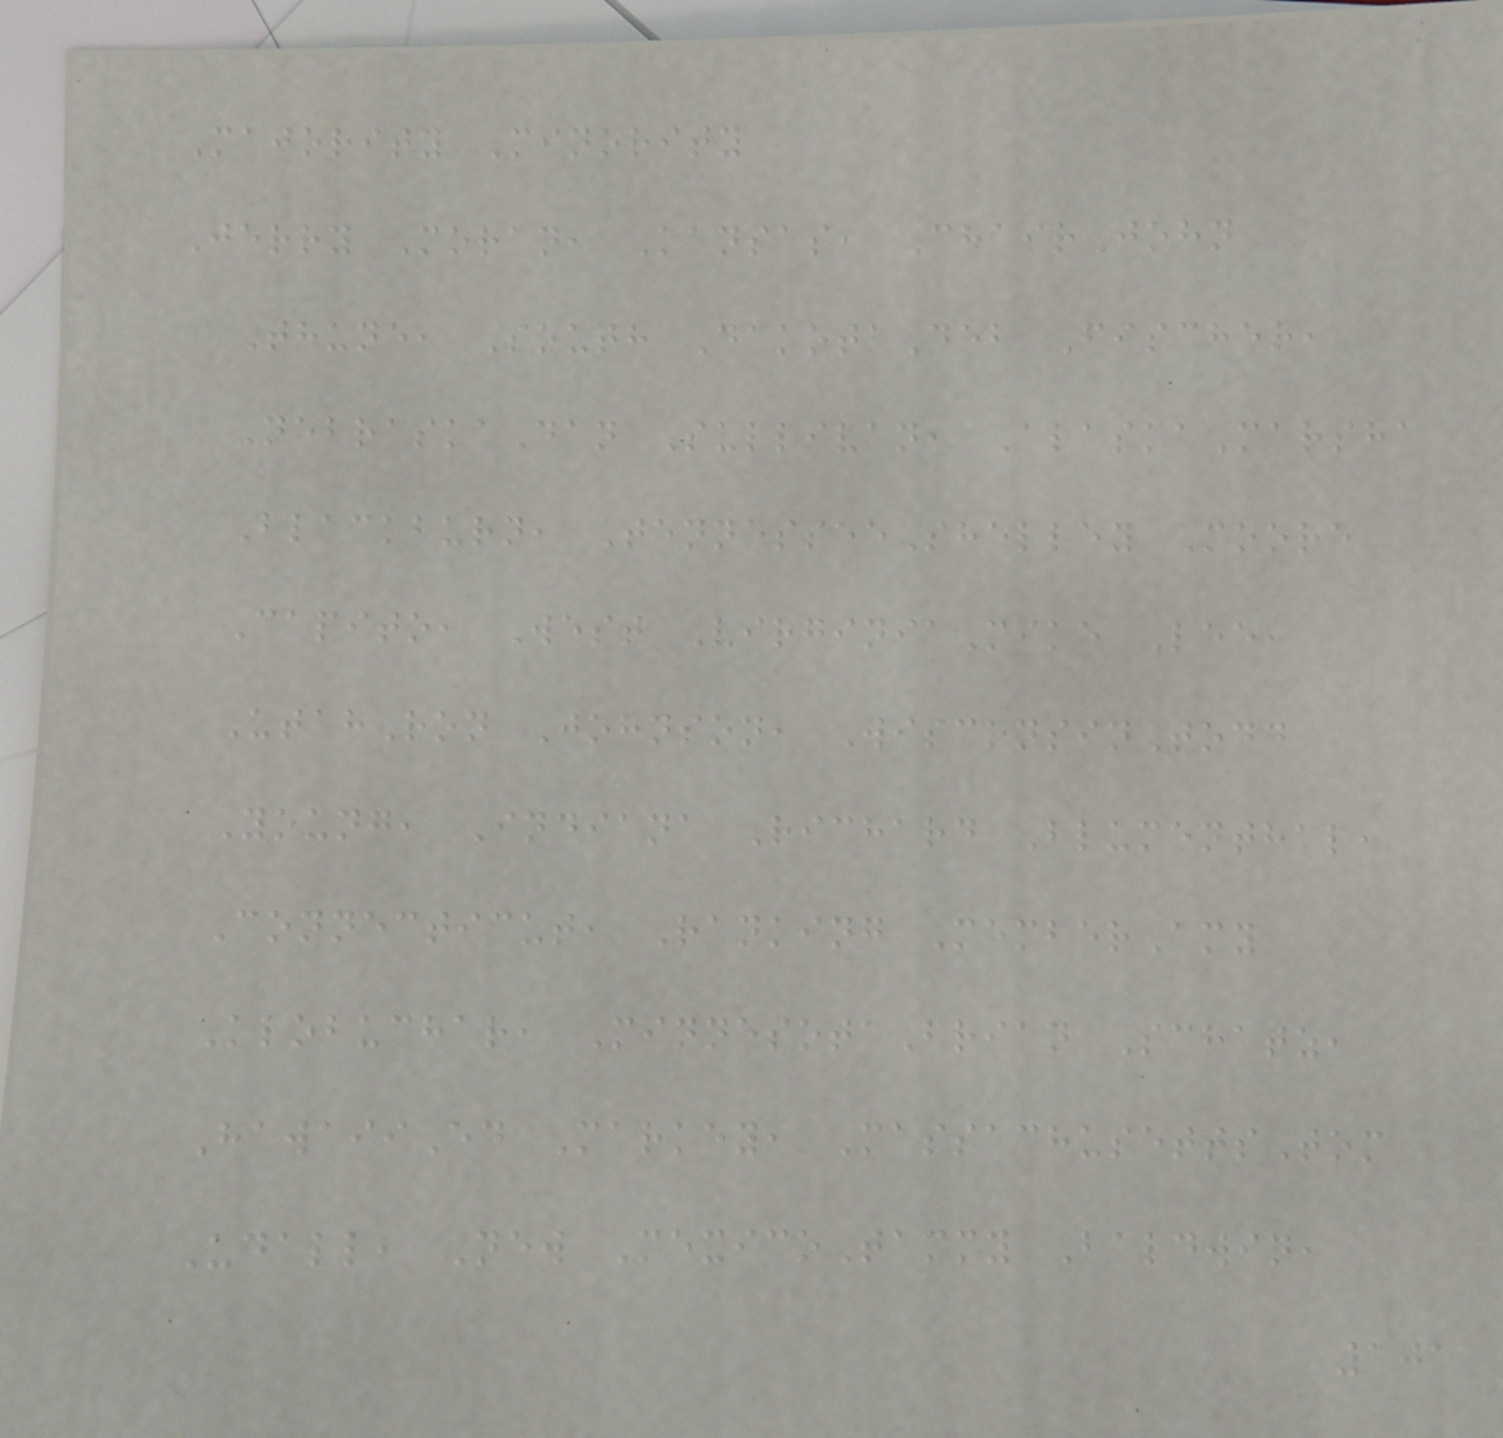Majority Minority
Jerry Moran, Kansas, ChairJohn
Thune, South DakotaDeb Fischer,
NebraskaDan Sullivan, AlaskaMarsha
Blackburn, TennesseeShelley Moore
Capito, West VirginiaMike Lee,
UtahRon Johnson, WisconsinTodd
Young, Indiana Richard Blumenthal,
Connecticut, Ranking MemberAmy
Klobuchar, MinnesotaBrian Schatz,
HawaiiEd Markey, MassachusettsTom
Udall, New MexicoTammy Baldwin,
101
